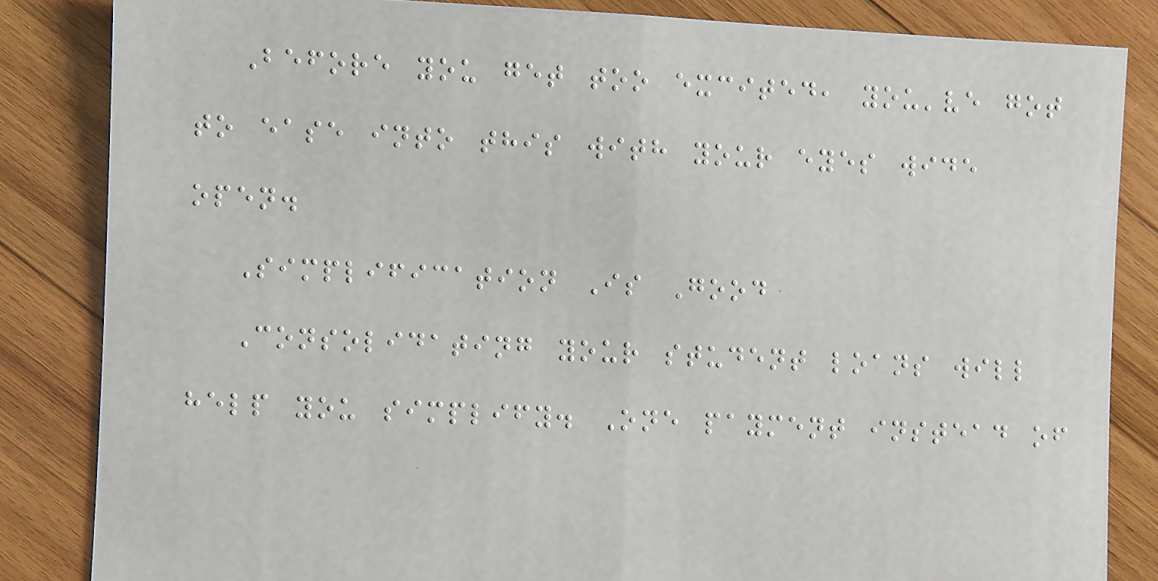Before you get too excited, you've got
to ease into this with your eyes wide
open.
Simplification Is Good
Consolidating your student loans will
help you simplify. One payment instead of
